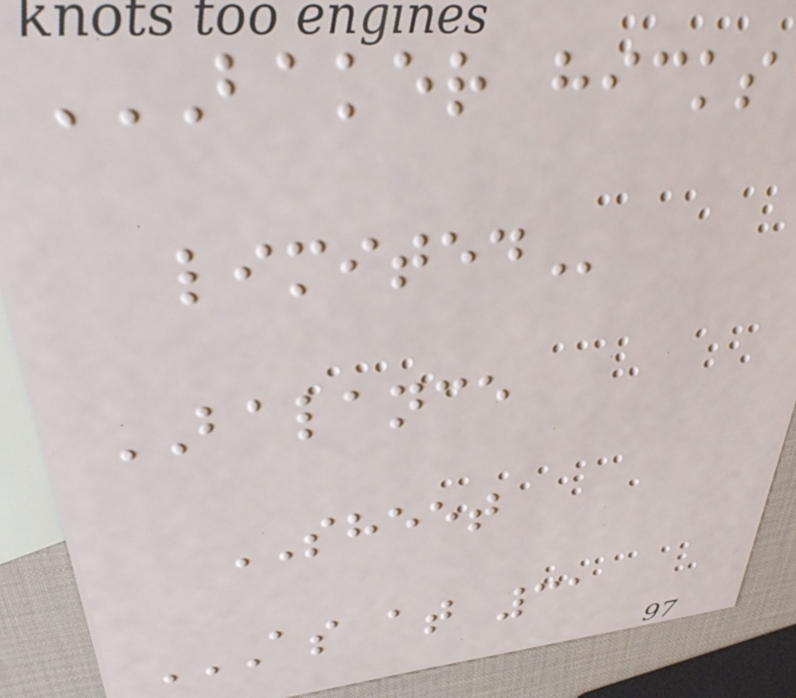BAKER HICKS
LIMITED
BALANCE
SHEET
AS AT 31
